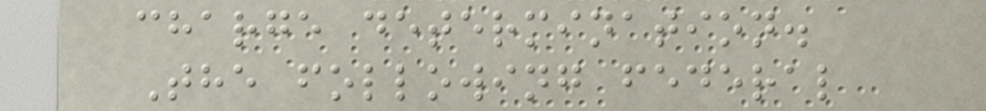charge determination.
The following federal
